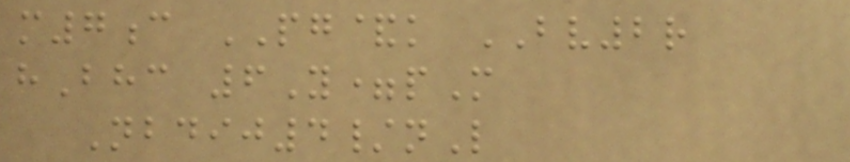m7c PG&k BV2r
hBhc 6Y=pM
Nbdij4/nL
